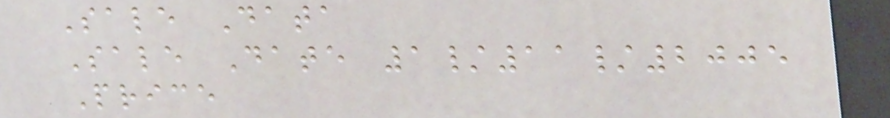Sale Data
Sale Date 1/11/2005
Price
